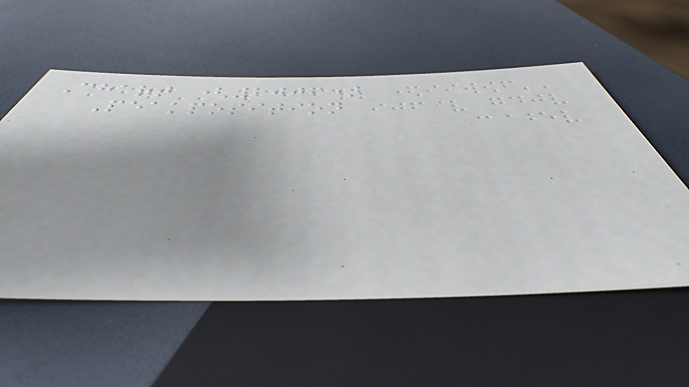Chart (2006)
Peakposition
